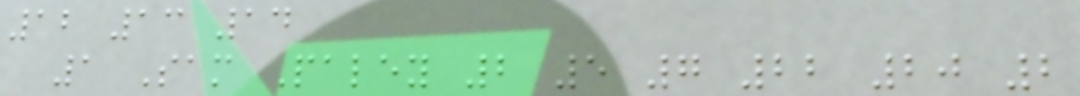12 13 14
1 Sam Paley 2 5 7 22 20 2
